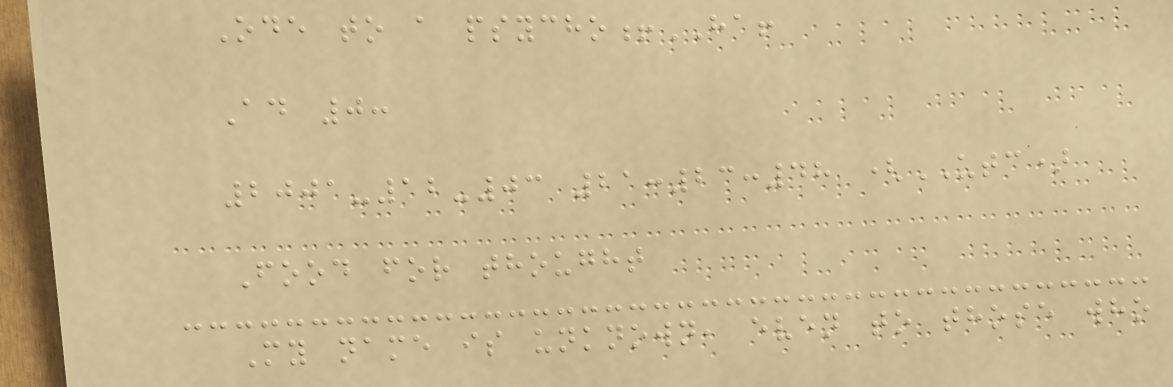Ode to a psycho!HA!
Ad 0:
2001-12-03 21:23:48 (UTC)
Food for thought
My name is unknown, even to those who
